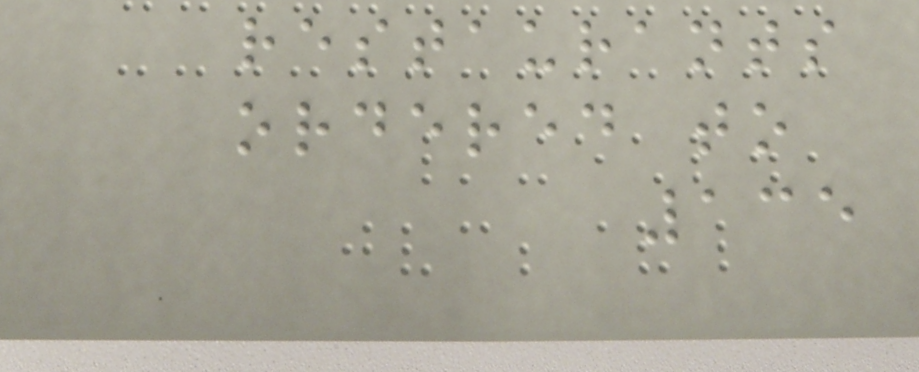restaurants
ordered to
135
